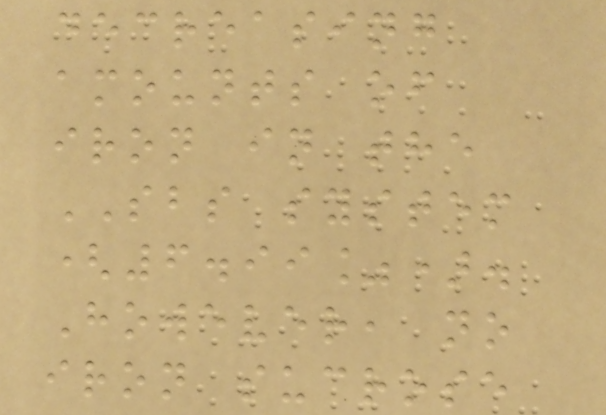decreasing
amounts of
iron in the
SBS system
(6.99%).
However, no
iron sucrose
